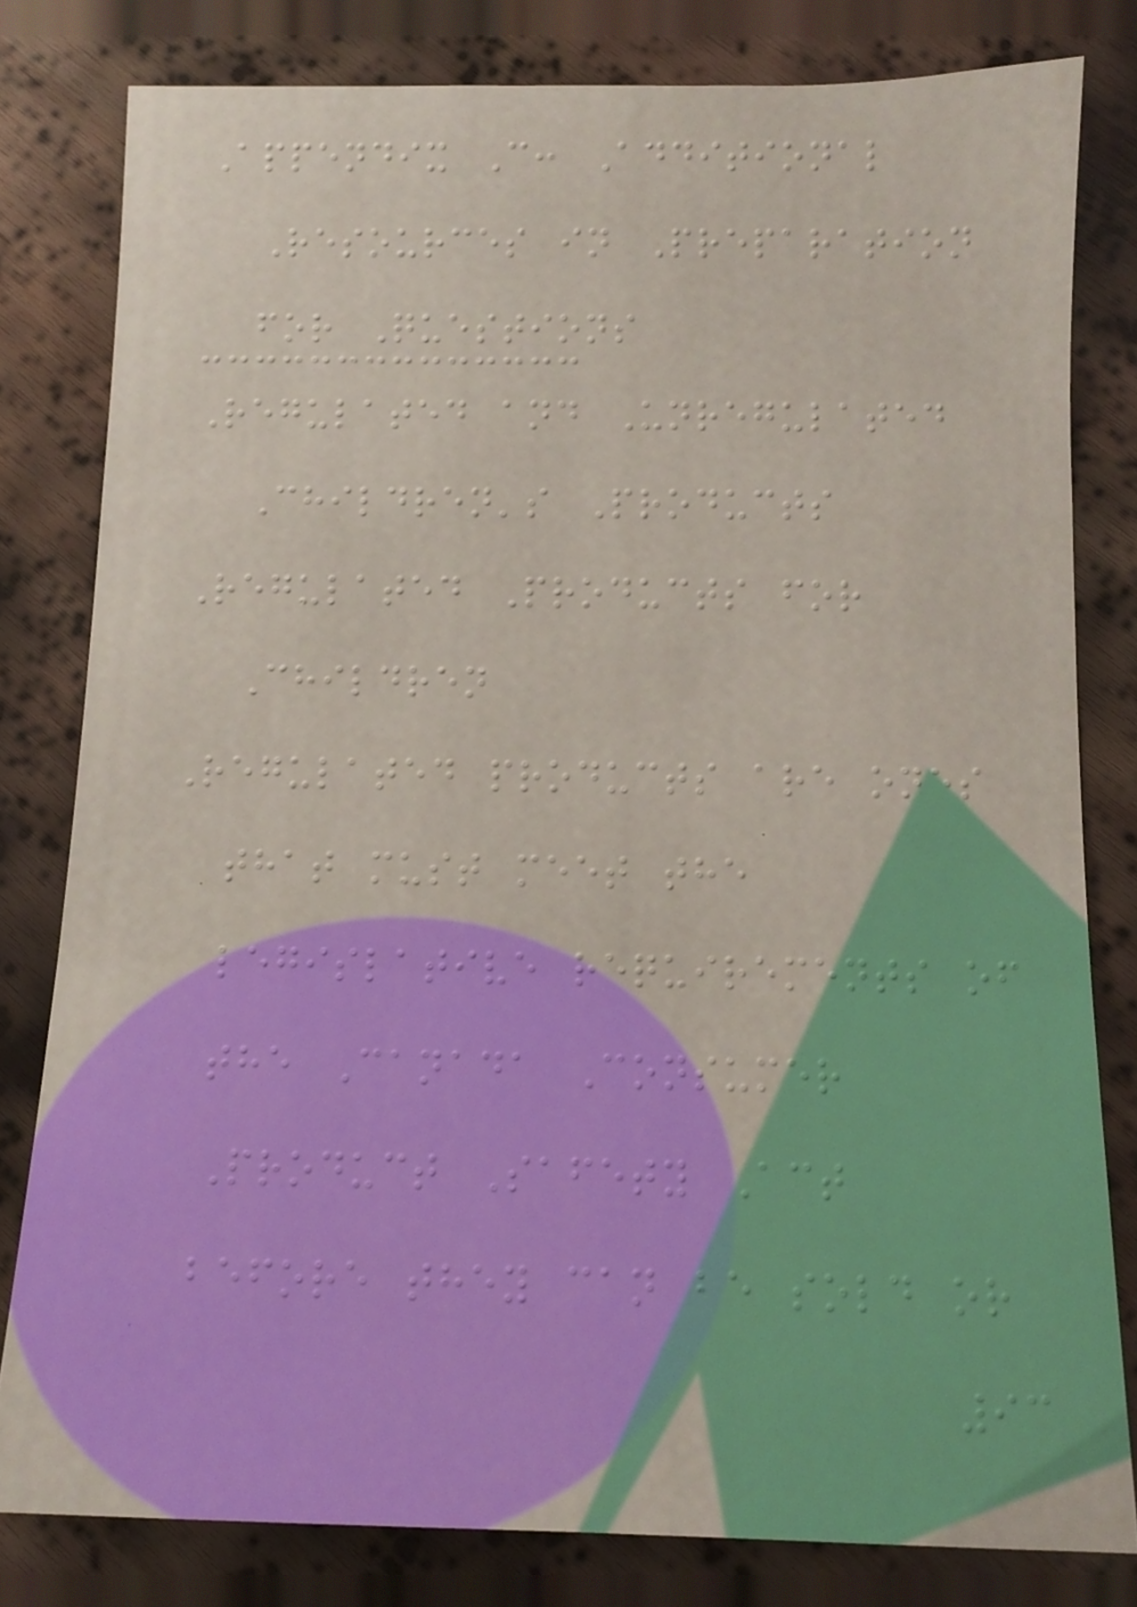Appendix C: Additional
Resources in Preparation
for Questions
Regulated and Unregulated
Children's Products
Regulated Products for
Children
Regulated products are ones
that must meet the
legislative requirements of
the Canada Consumer
Product Safety Act
before they can be sold or
93
